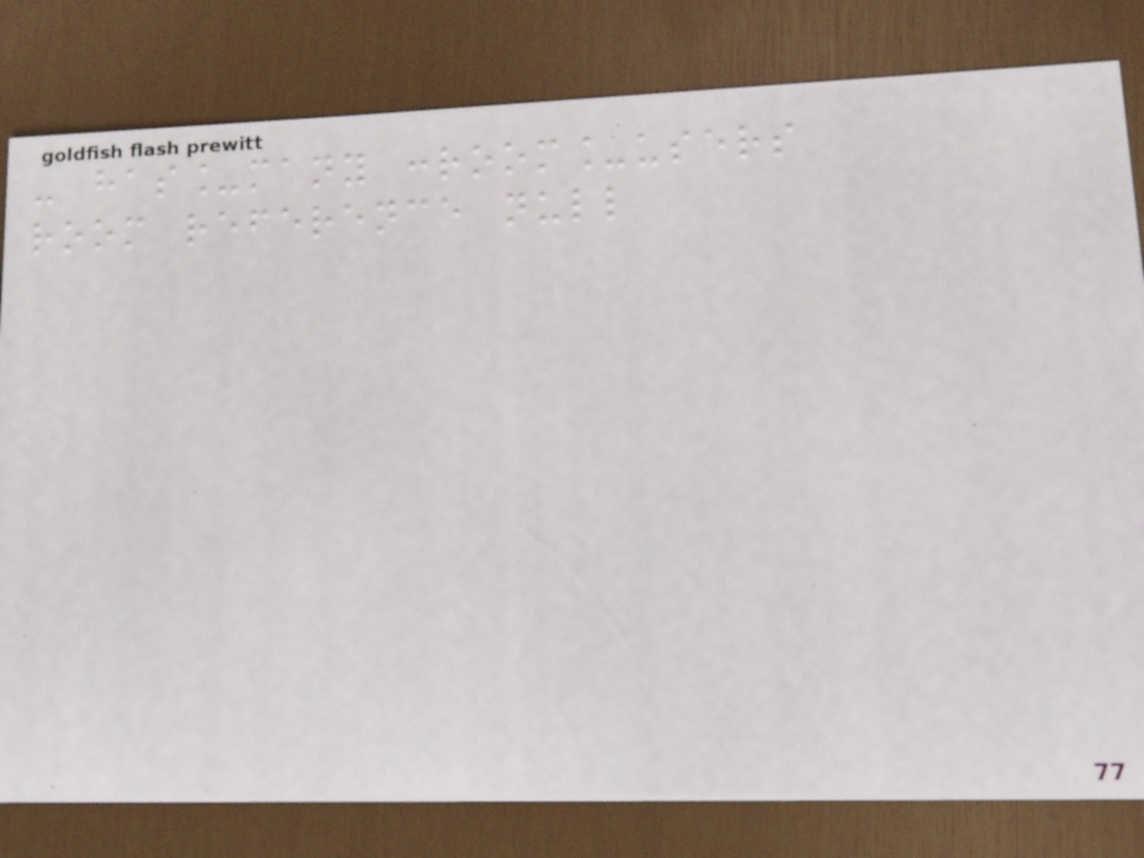- has_many :room_users
room reference null
